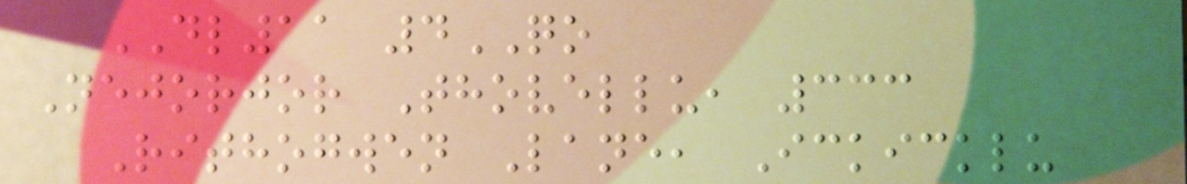DL11 4QO
Nejorjor Thovellu, 333
Rithogwen Lane, Ickicklu
